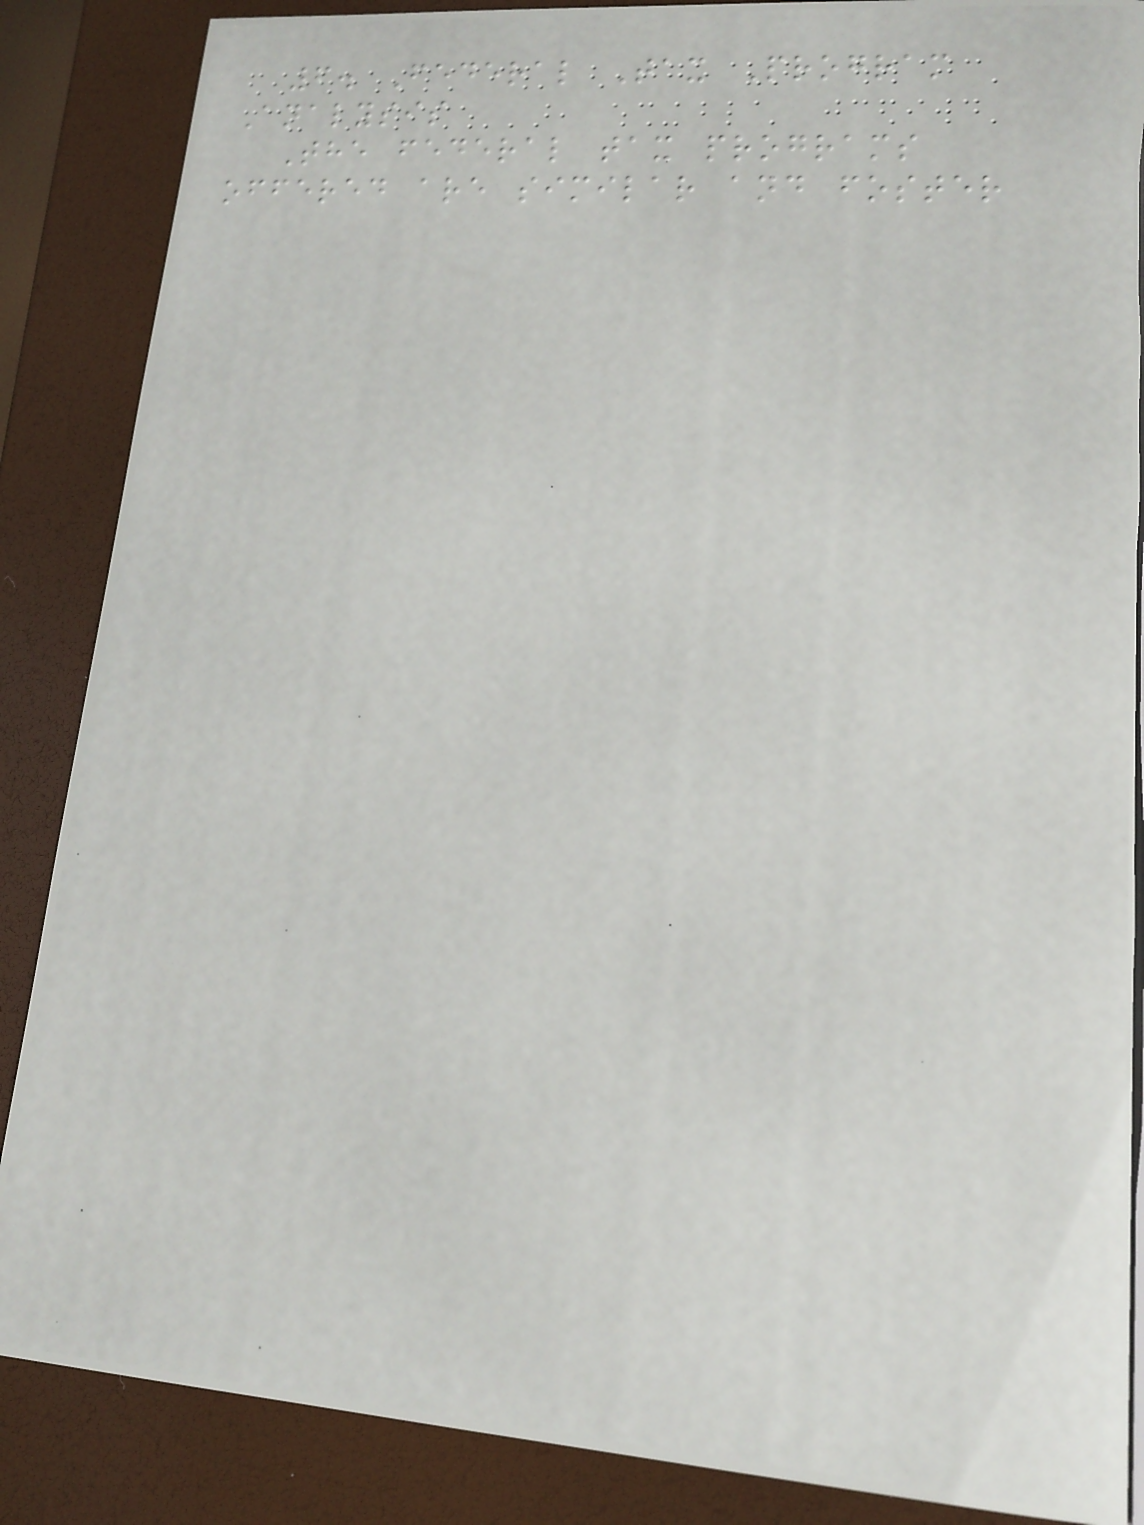6. Federal Tax Program
Analysis
The federal tax programs
offered are similar and foster
